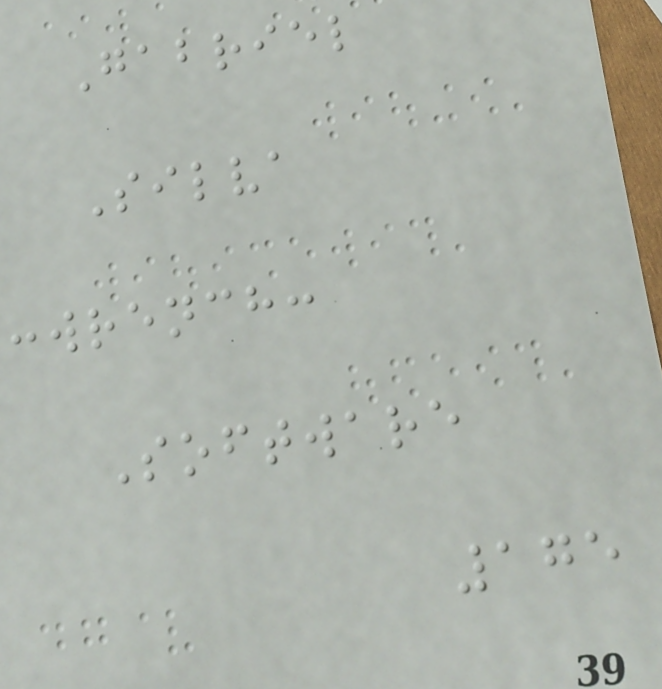Gabriel
Silva
:wrench:
Software
175
